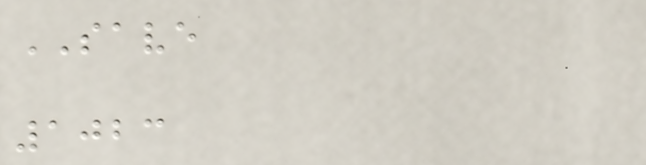SAVE
1023
